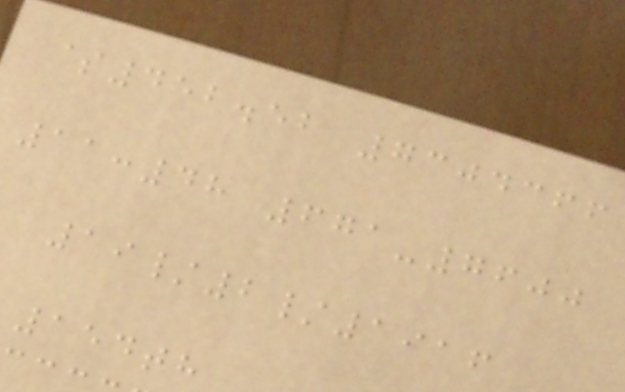$452.52 7304366
11:48 671-7600
19/2/1916
154th
